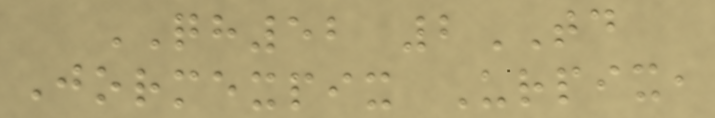QH52 2TD
Jormexpix Urpix,
